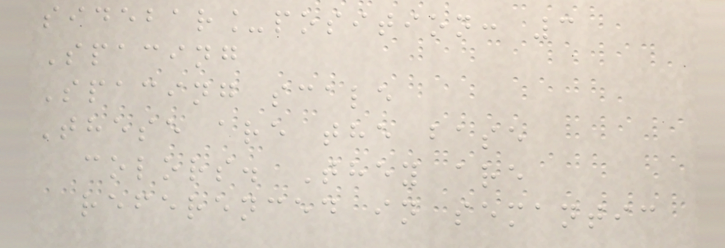sidebar_position: 3
Spacing
Spacing scale
These are the base
colors. They are
referenced in semantic
